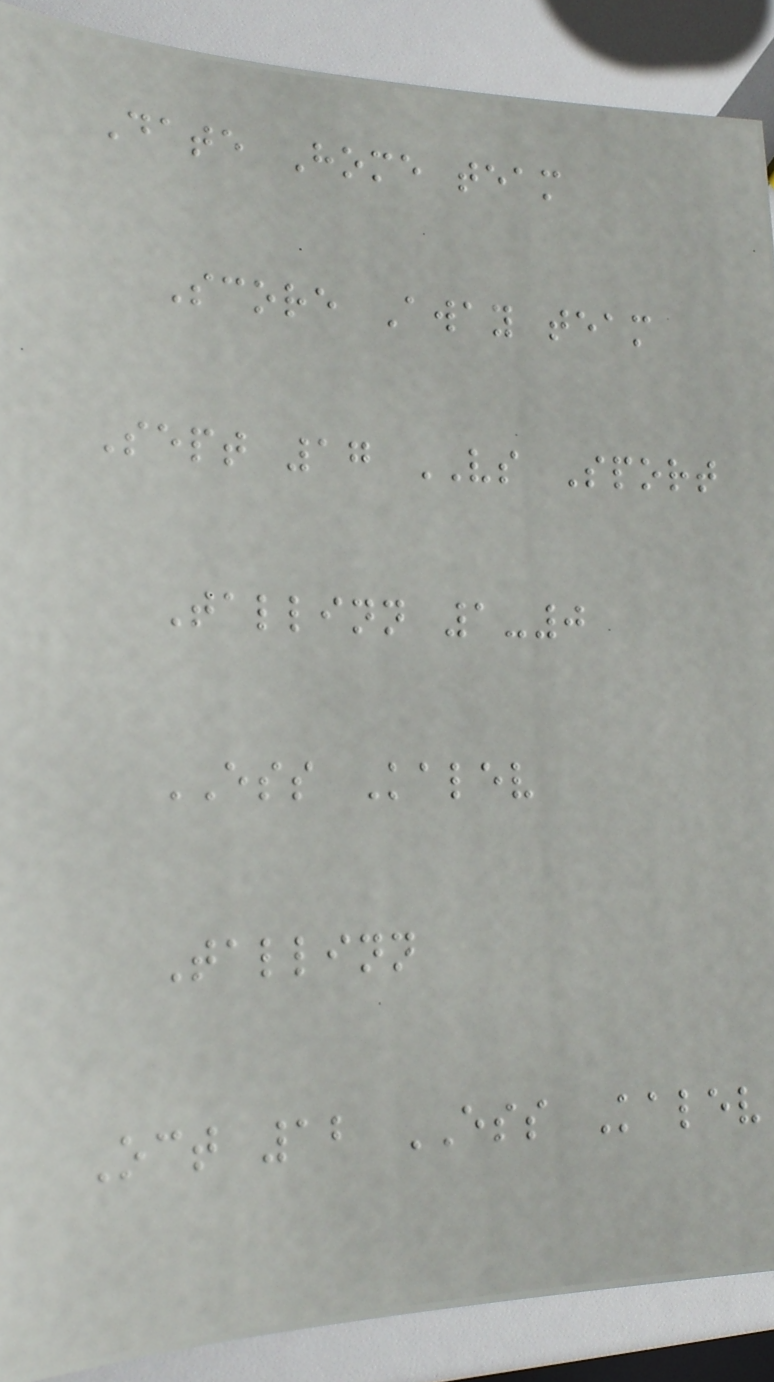Date Home team
Score Away team
Sept 17 VS Sport
Tallinn 1-0
ESS Kalev
Tallinn
Oct 12 ESS Kalev
